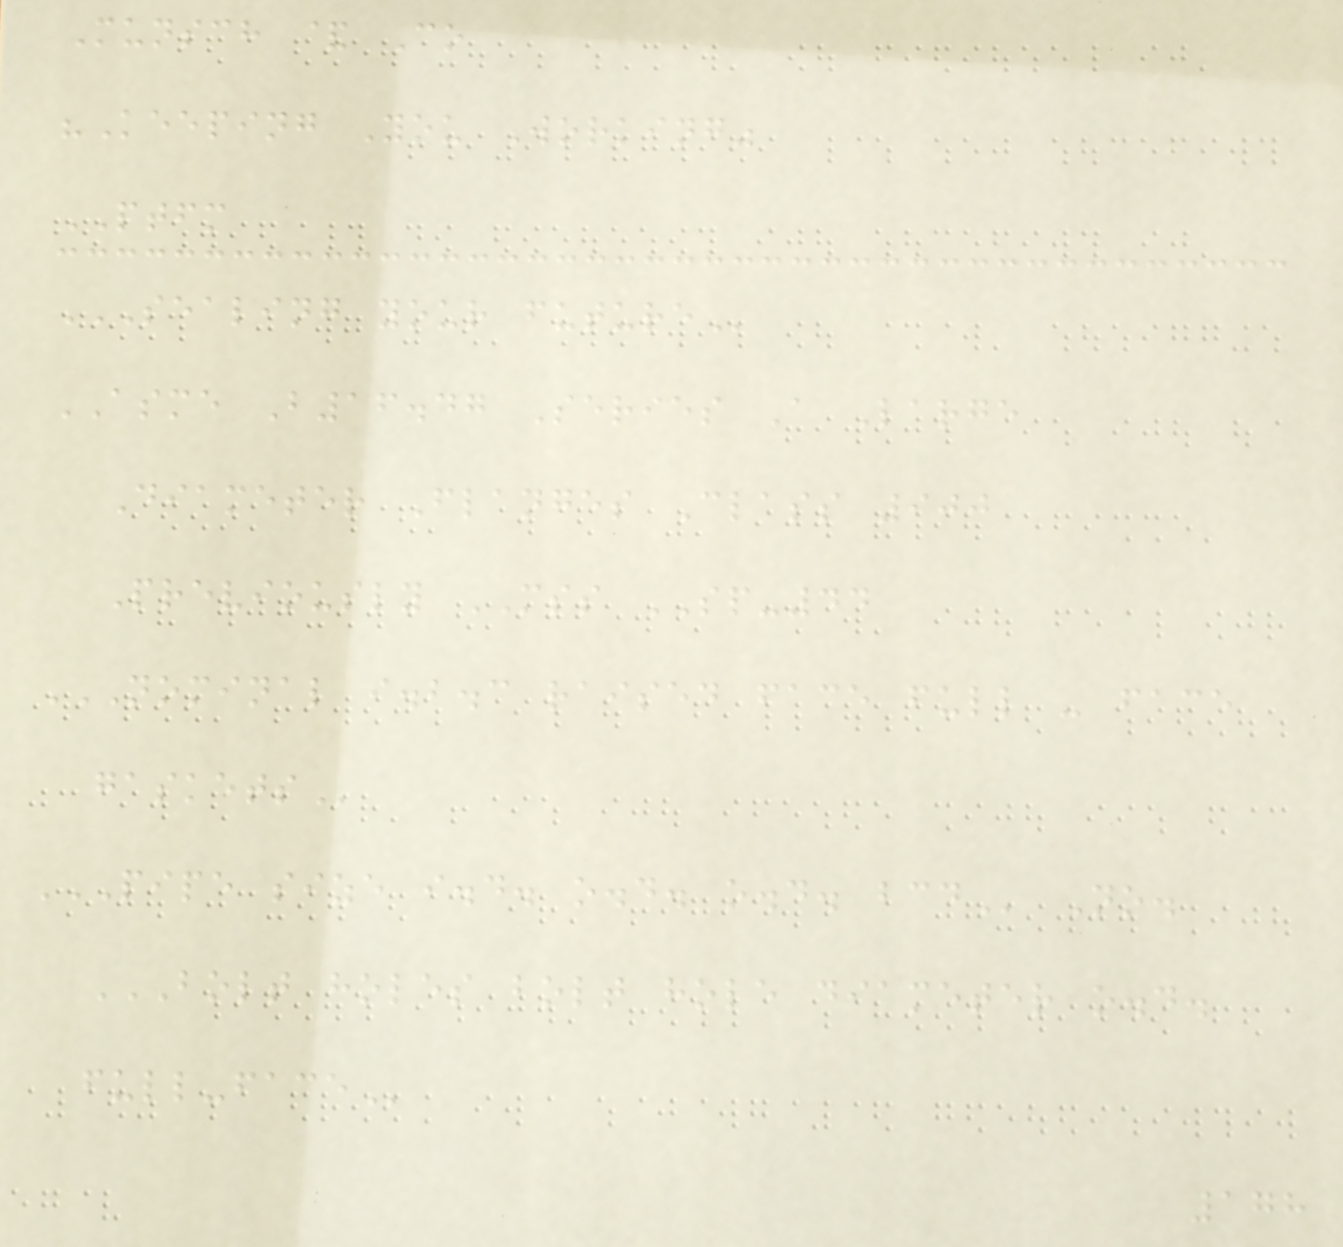Munsch & Co
"Keeping You Working"
PTFM
SEALING YOUR FUTURE
ASME B16.47 Series A Large
Diameter Flanges Class 900
Previously MSS SP-44
NOMINAL I.B.C RAISED FACE FULL - FACE
GASKETS
PIPE SIZE I.D. O.D. O.D. BCD No.
BOLT HOLES BOLT HOLE DIAMETER O.D.
FULL-FACE
178
